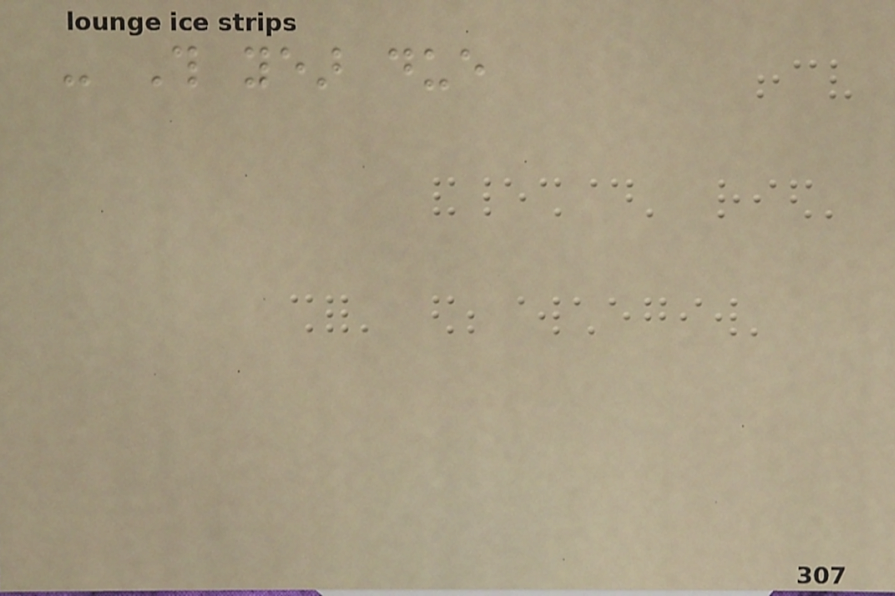- This year due
